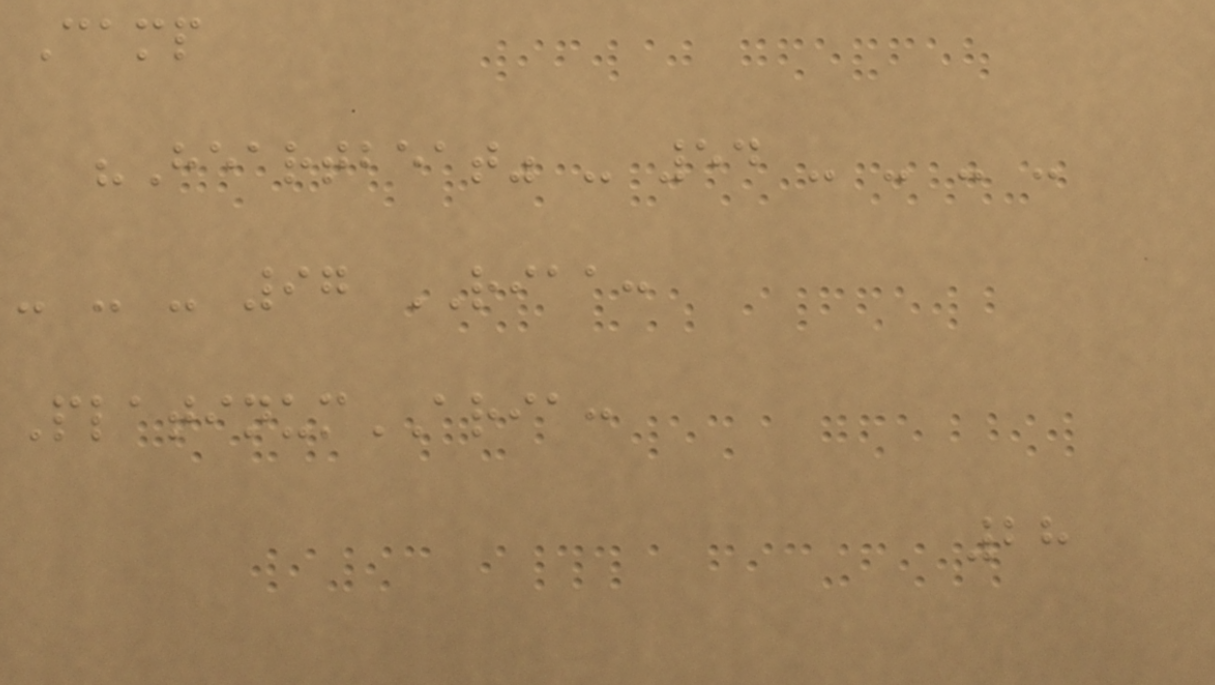Camp
"Heartbeat" - 54 - - - -
- - - 97 RIAA:
PlatinumARIA:
28
